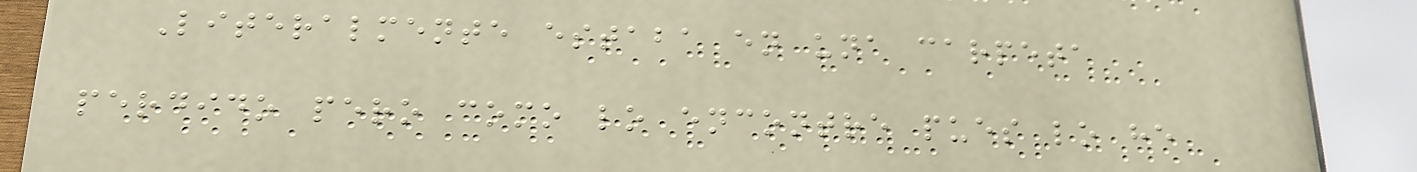Literalmente estaba en una carpeta
perdido pero como lo encontre pues lo he
